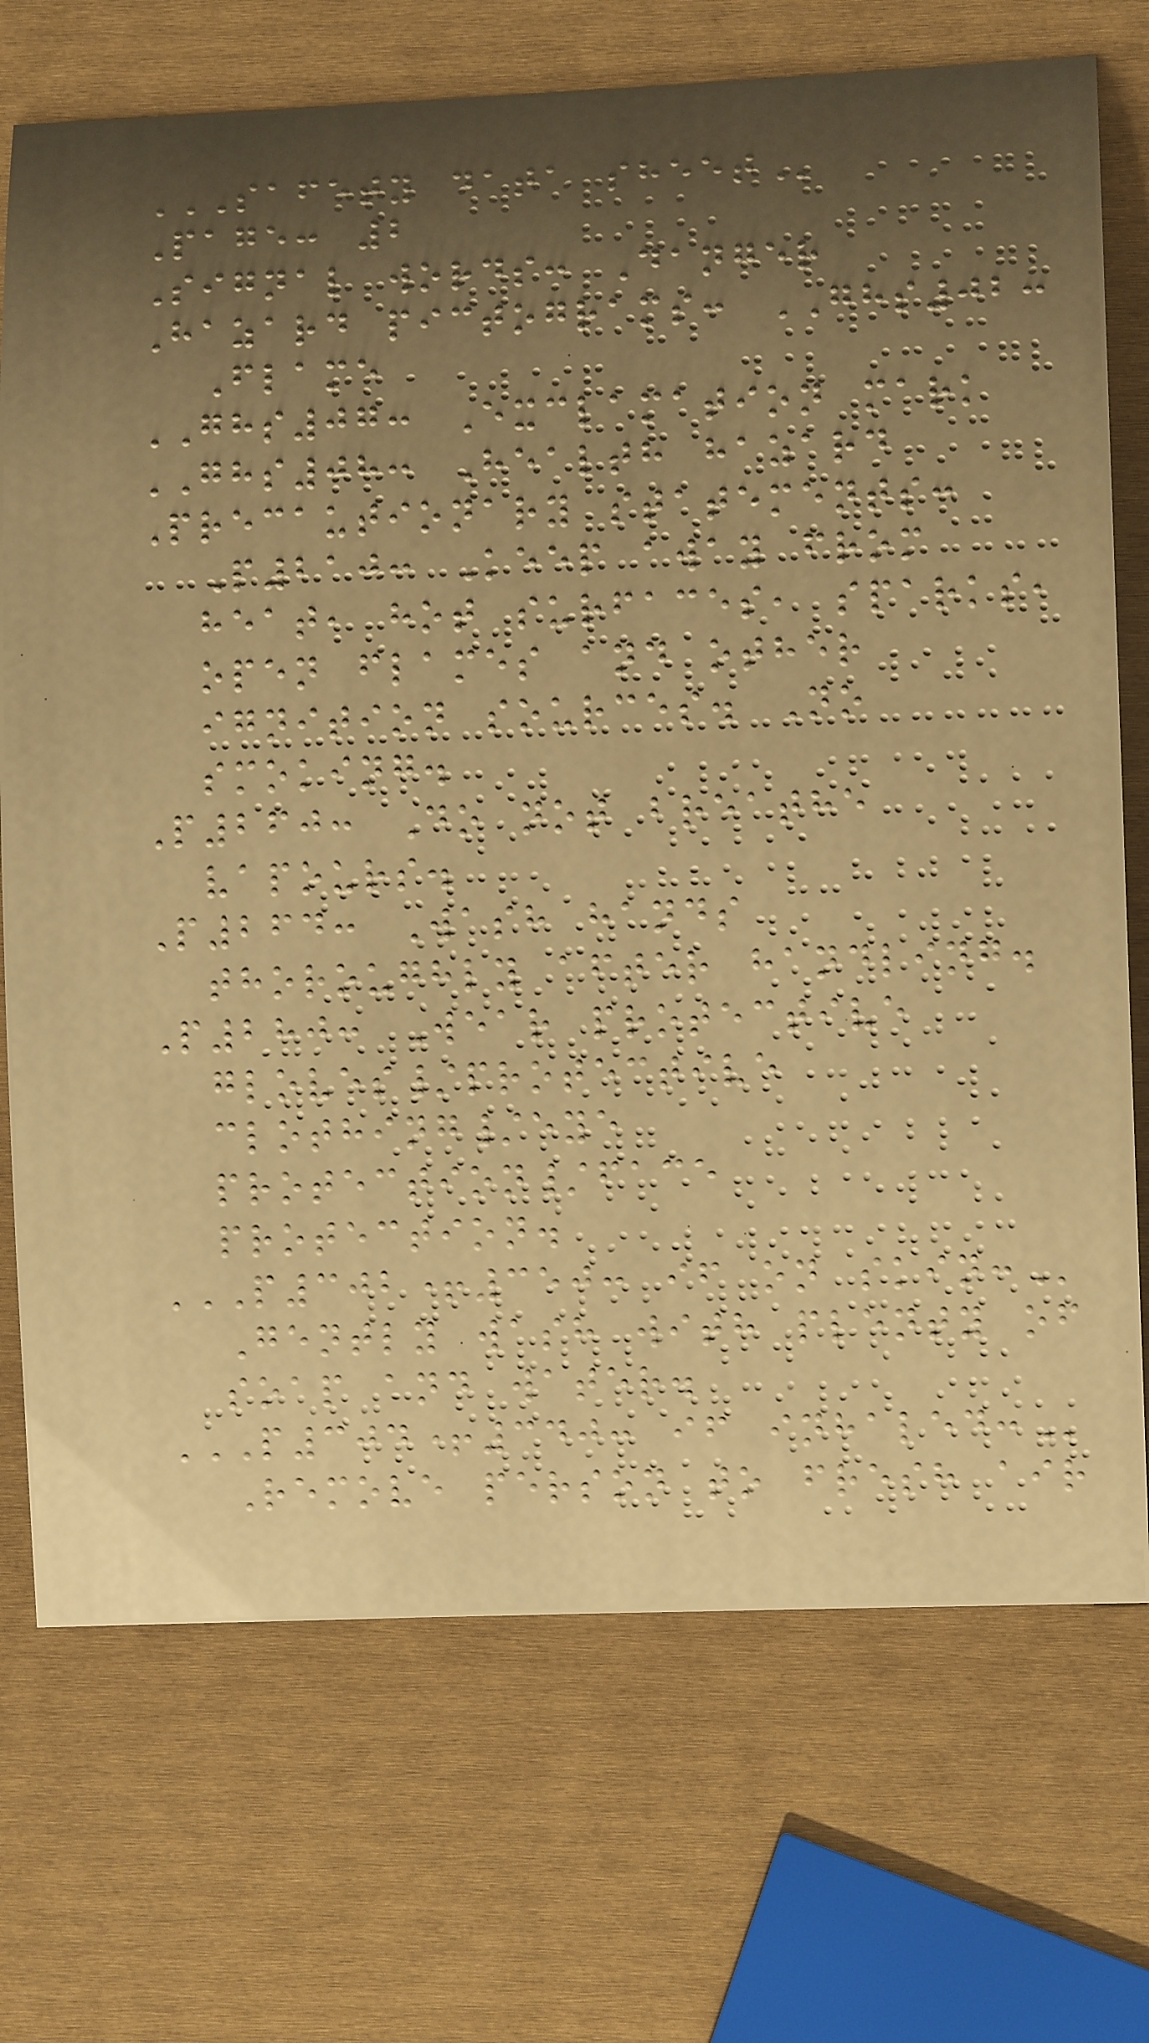SAFETY DATA SHEET
Page: 2
Signal words: Danger
Hazard pictograms: GHS02:
Flame
GHS07: Exclamation mark
GHS08: Health hazard
Precautionary statements:
P210: Keep away from
heat, hot surfaces, sparks,
open flames and other
ignition sources. No
smoking.
P260: Do not breathe
vapours.
P264: Wash hands
thoroughly after handling.
P280: Wear protective
gloves/protective
clothing/eye
protection/face
protection.
P302+350: IF ON SKIN:
Gently wash with plenty of
soap and water.
P304+340: IF INHALED:
Remove person to fresh air
